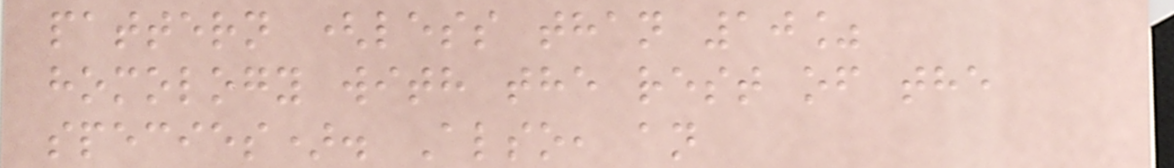pattern (less than 10%
homology with the rest of the
species). Also, an
